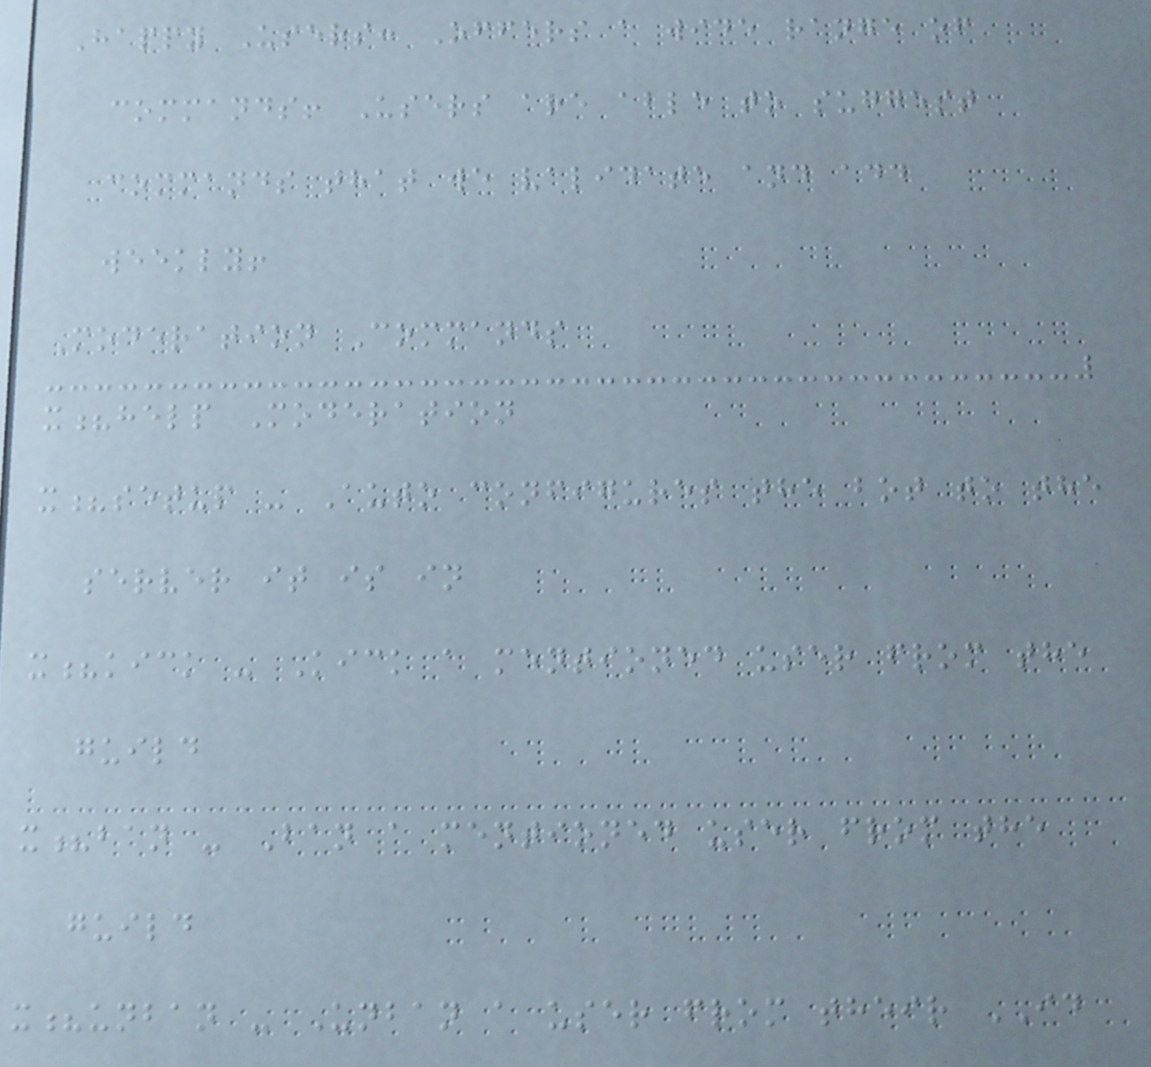Happy Users: Offers a wide range of
commands! Users are able to suggest
commands that we validate and add
weekly!
Moderation Commands
x?help Moderation
x?setup - Auto configures the bot to the
server it is in
x?kick - Kick a mentioned user from the
guild
x?ban - Ban a mentioned user from the
guild
x?unban - Unban a user from their ID
